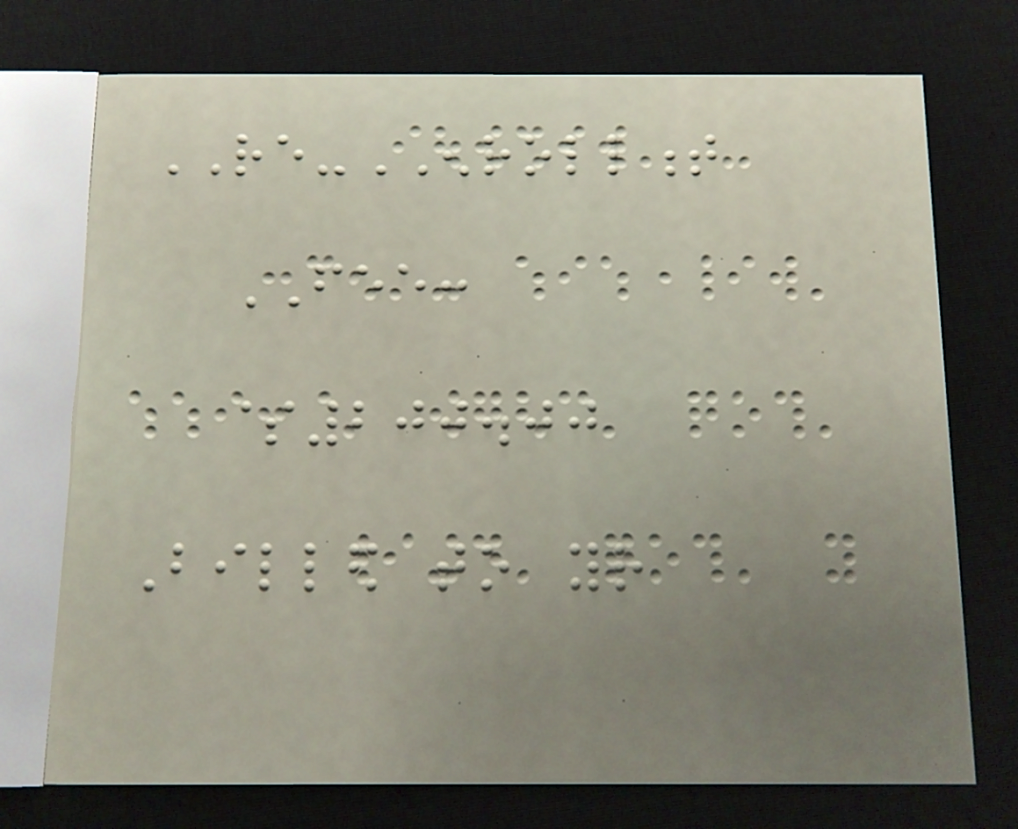RE-ENROLLMENT
FEE:
$200.00
Billed to your
